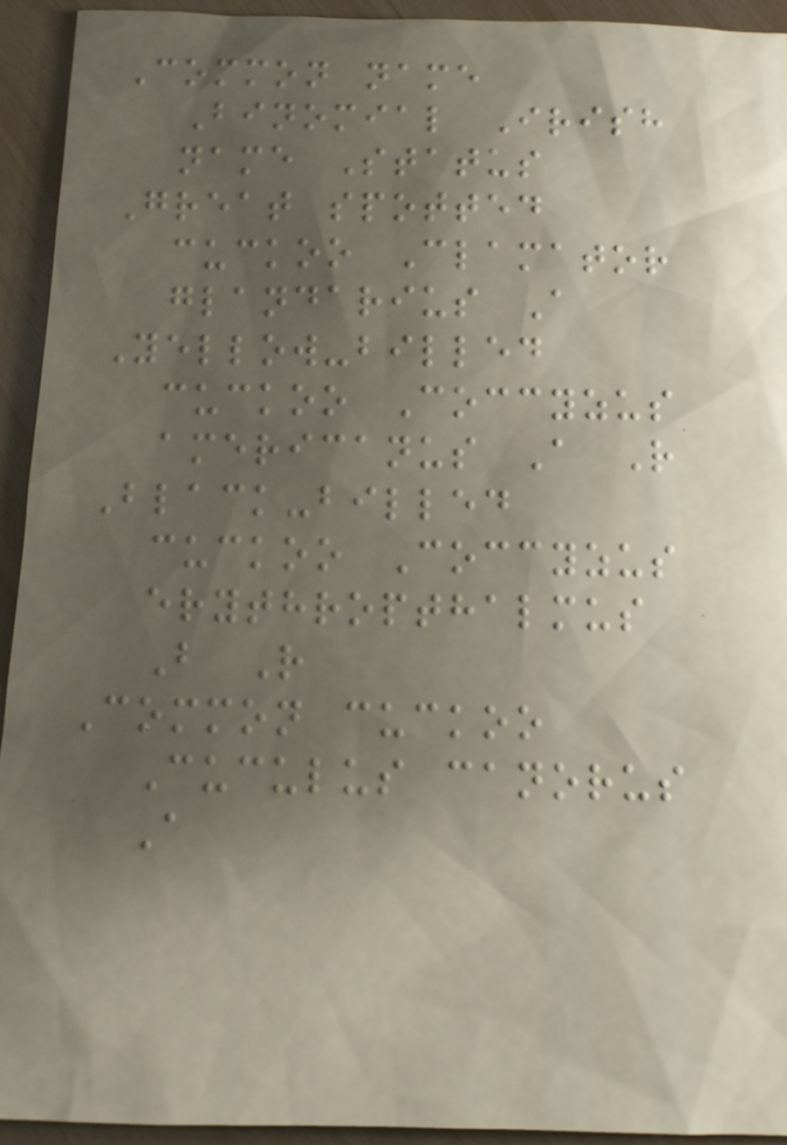Common name
Binomial Irish
name Status
Great spotted
cuckoo Clamator
glandarius A
Yellow-billed
cuckoo Coccyzus
americanus A R
Black-billed
cuckoo Coccyzus
erythropthalmus
B R
Common cuckoo
Cuculus canorus
A
